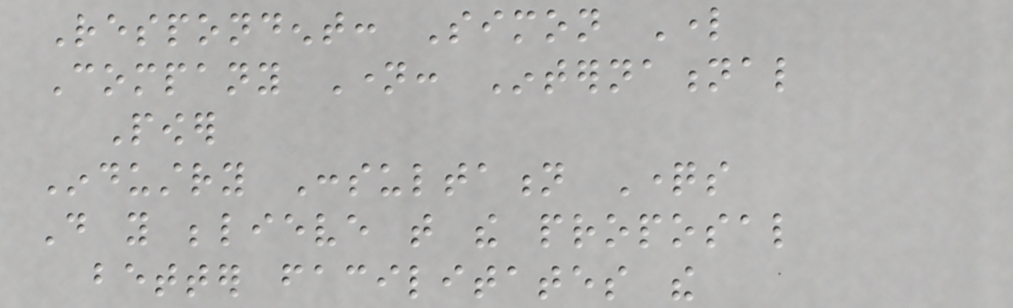Respondent: Simon Lord
Company Name: International
Power
Industry Consultation Questions
Do you believe that the proposal
better facilitates the
